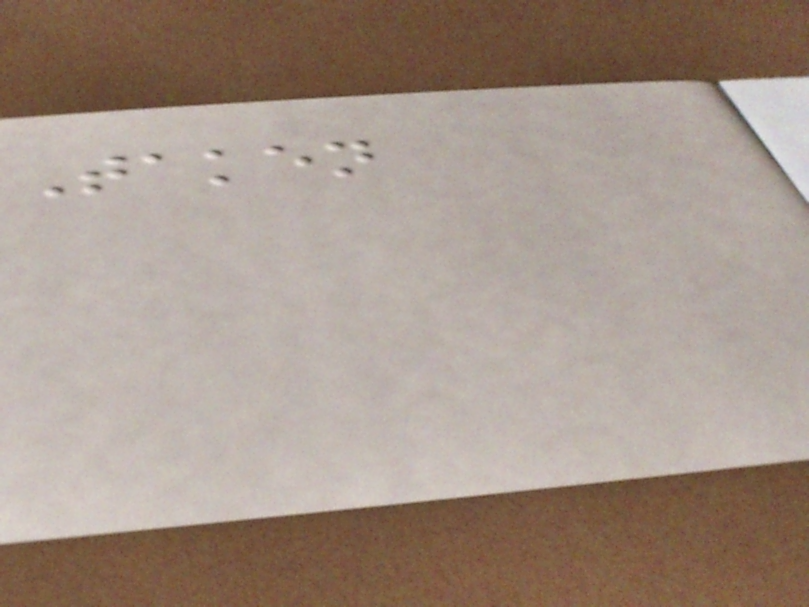Taken
